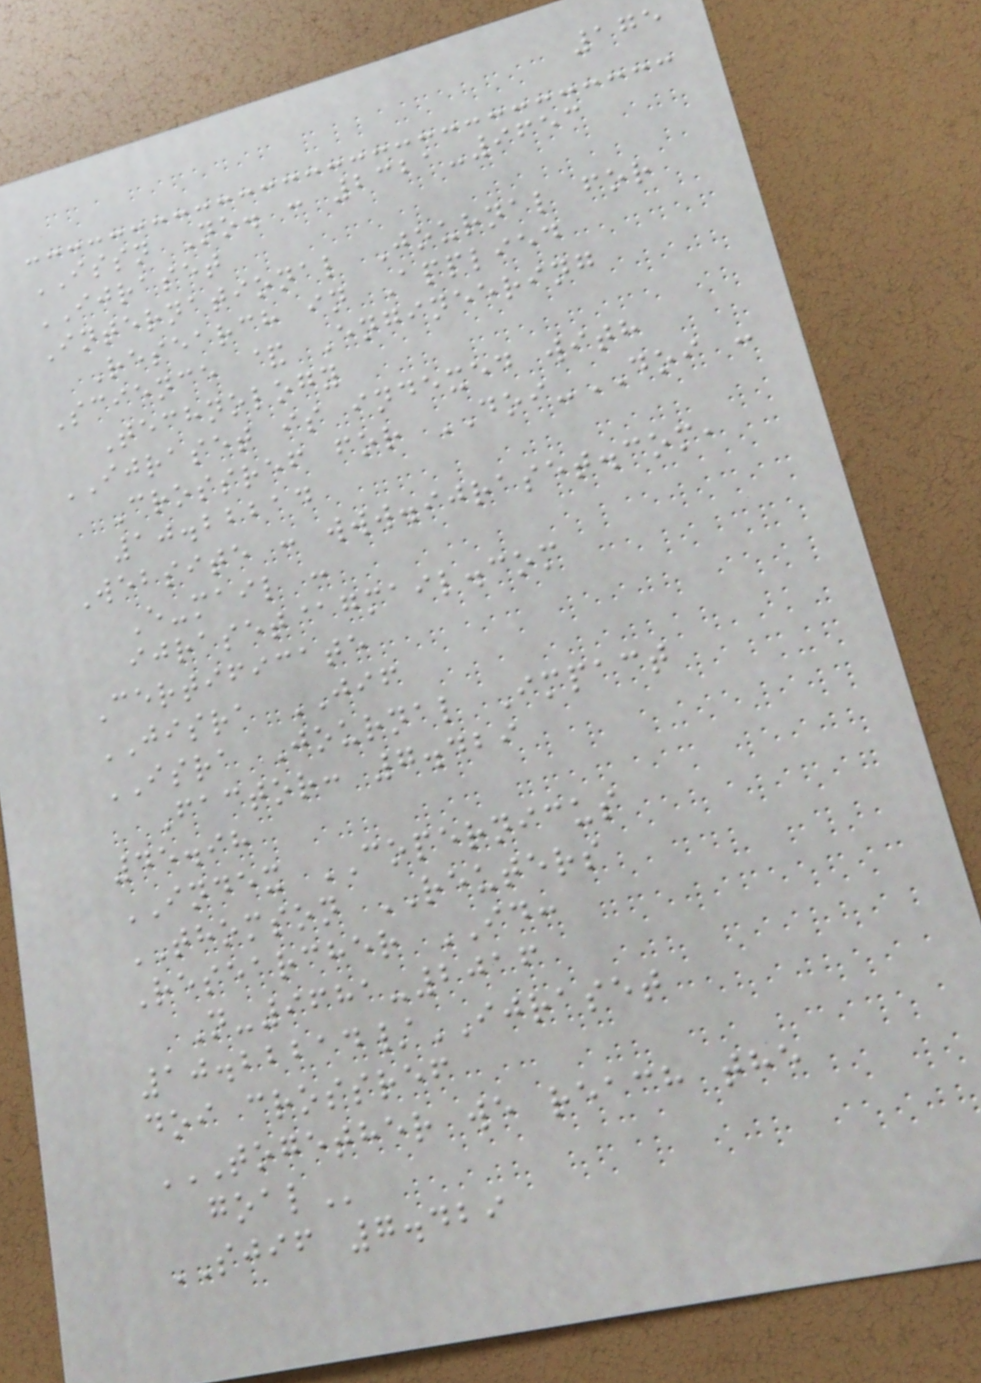175
ISSN No. : 2321-9653
IJRASET
International Journal for
Research in Applied
Science & Engineering
Technology
IJRASET is indexed with
Crossref for DOI-DOI :
10.22214
Website : www.ijraset.com,
E-mail :
ijraset@gmail.com
Certificate
JISRA JIF
ISRA Journal Impact
Factor: 7.429
45.98
INDEX COPERNICUS
THOMSON REUTERS
Researcher ID:
N-9681-2016
10.22214/IJRASET
doi crossref
TOGETHER WE REACH THE
GOAL
SJIF 7.429
